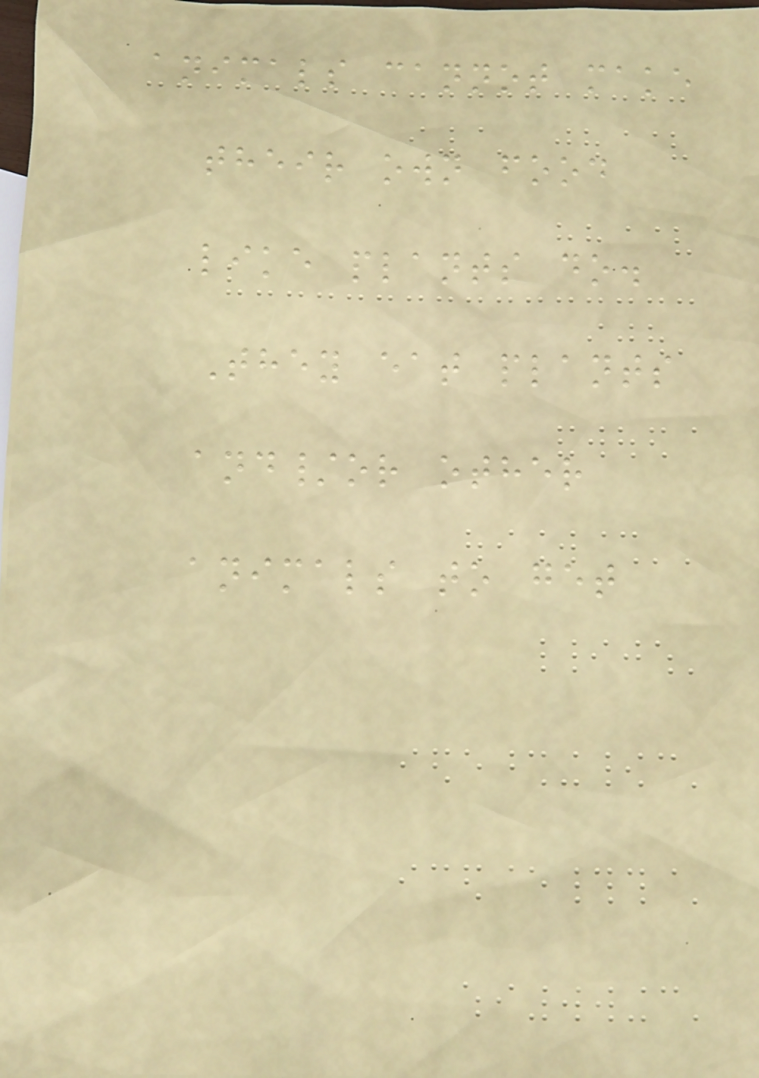animals cannot make
their own food
like plants do.
They eat plants
and/or other
animals to get
